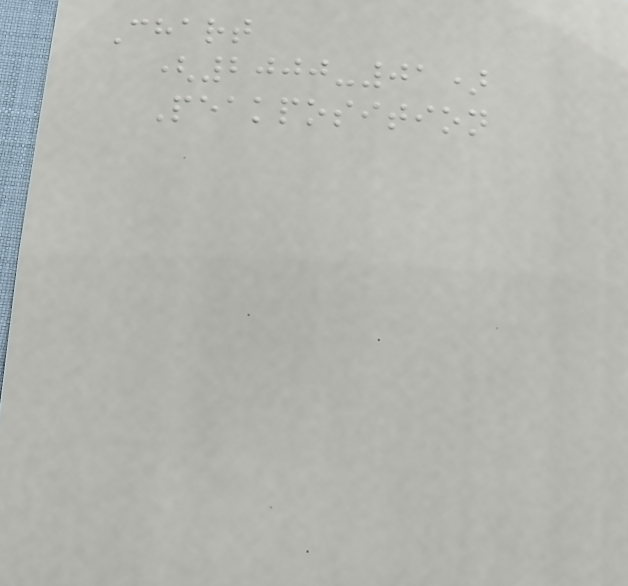Chart
(2000-01)
Peakposition
